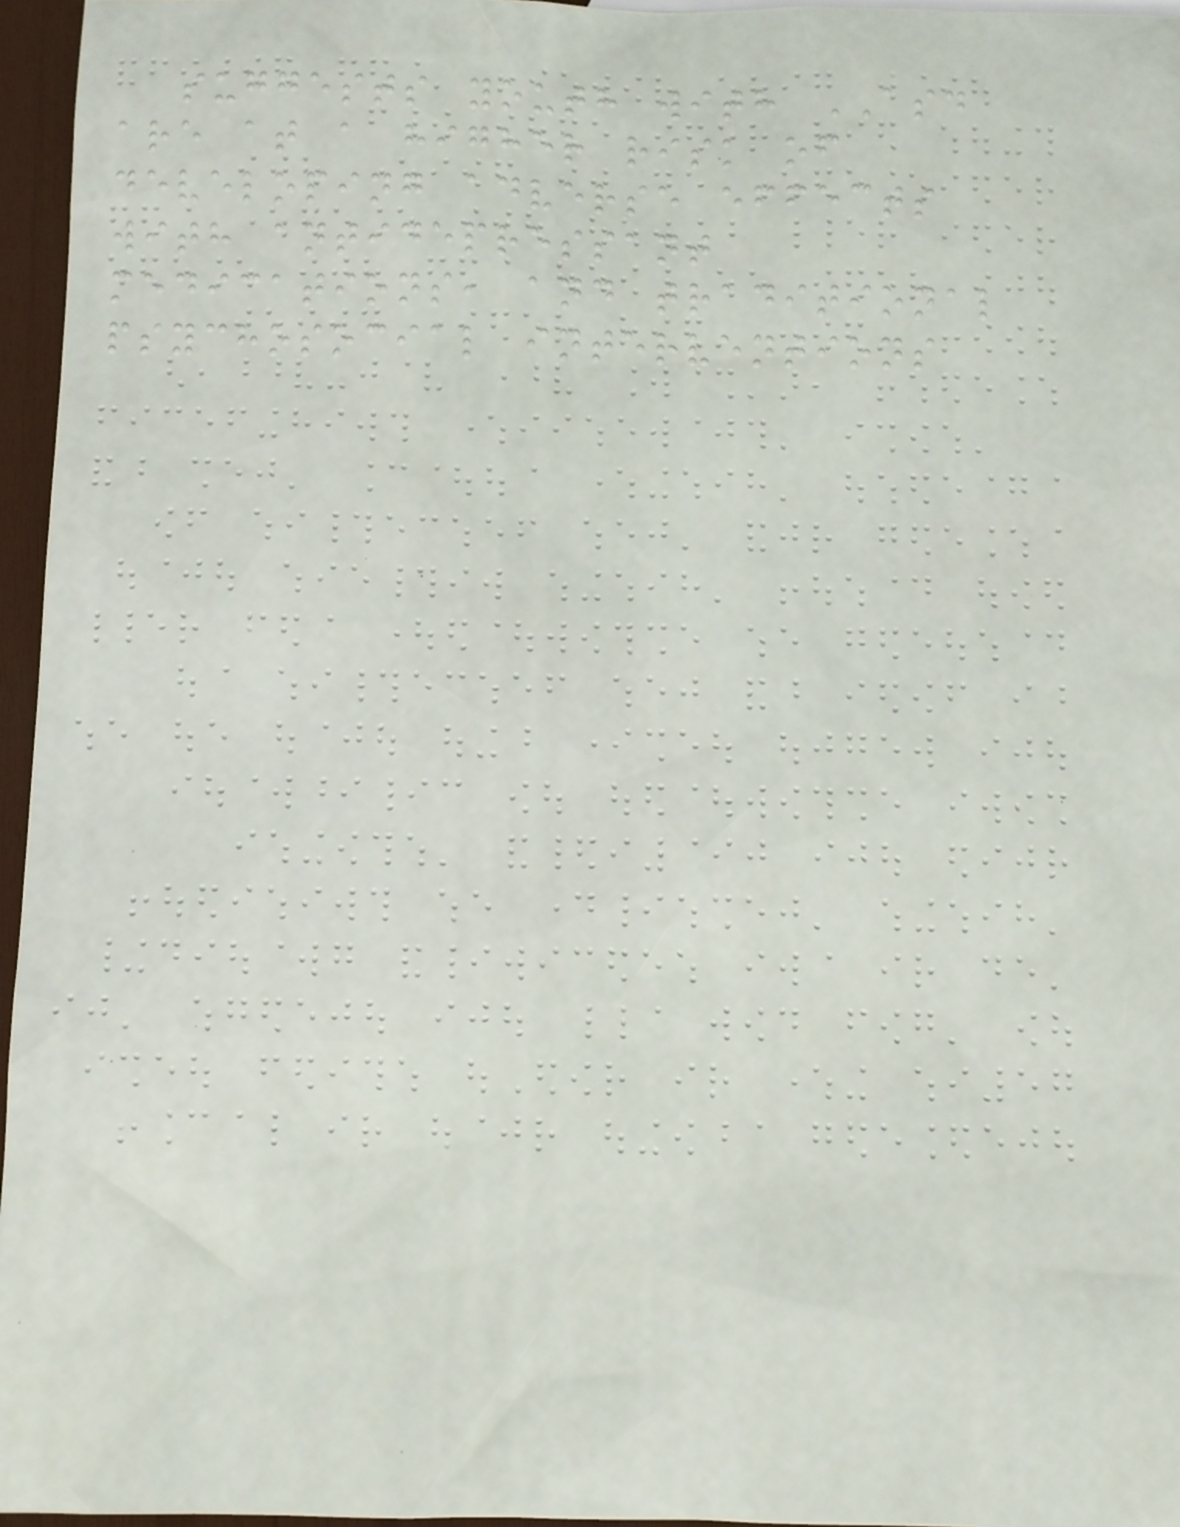suggests youth with ASD
are at a higher risk of
developing adverse effects
with antidepressant
medications, and traditional
psychosocial interventions
